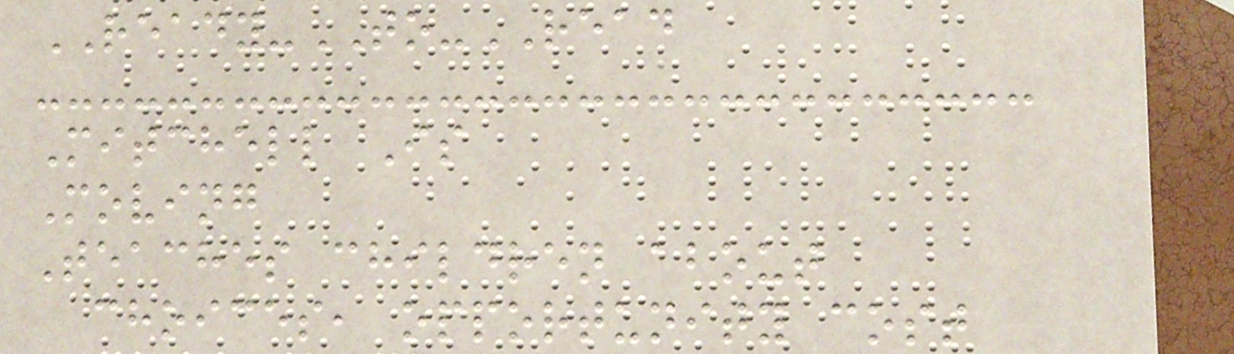READY-TO-READ
Mitchell Is
Moving
Teaches children about
choices, opportunity cost
